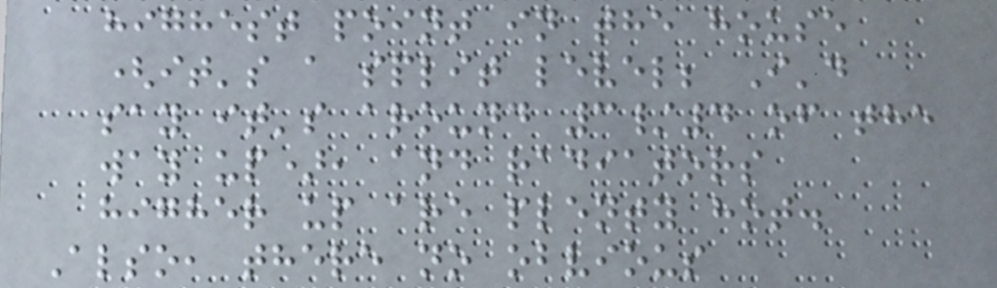highest point in the house
(it's a split level; I'd
say it's around 3/4 of the
way up), and radiators
higher up are plenty hot.
Also, there no obvious
